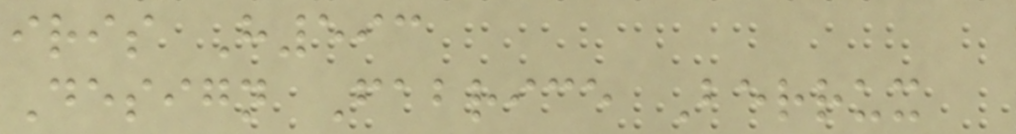iris H593
Design Fabrice Berrux
